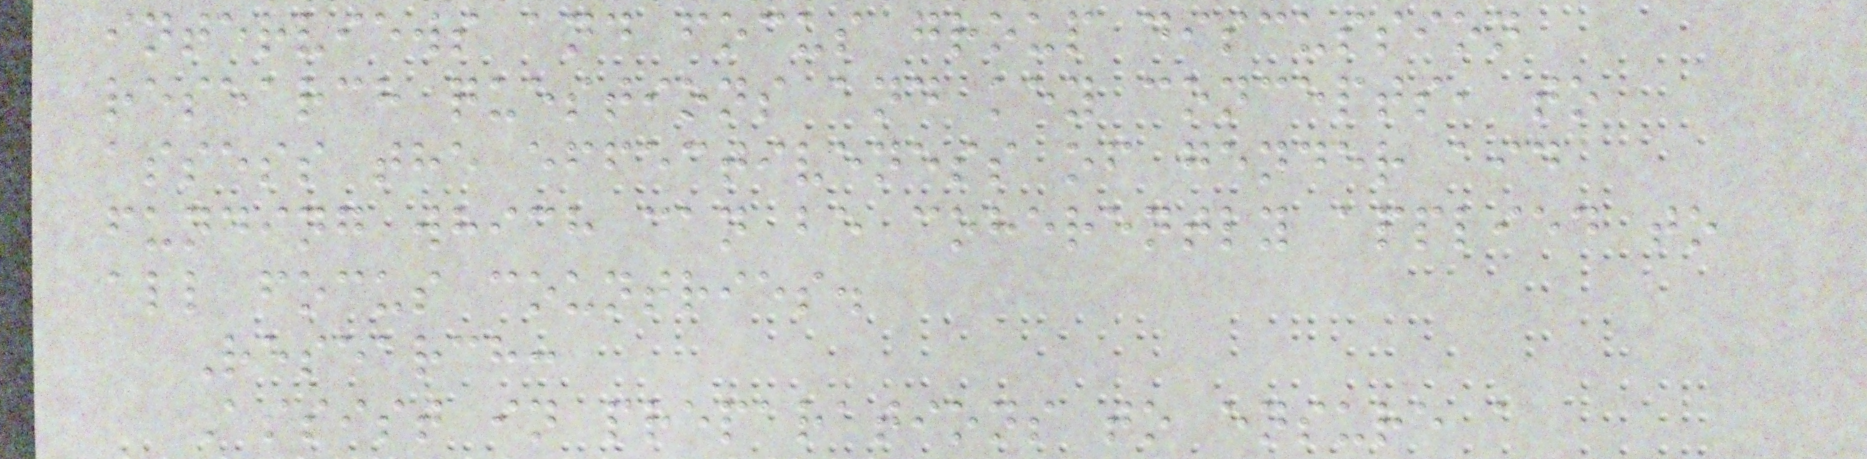interviews and focus group discussion
research questions and key concepts, to
assess the effectiveness of gender aid
funding which can be coherently applied to
all focus countries.
Research:
Assist in preparations to ensure a
